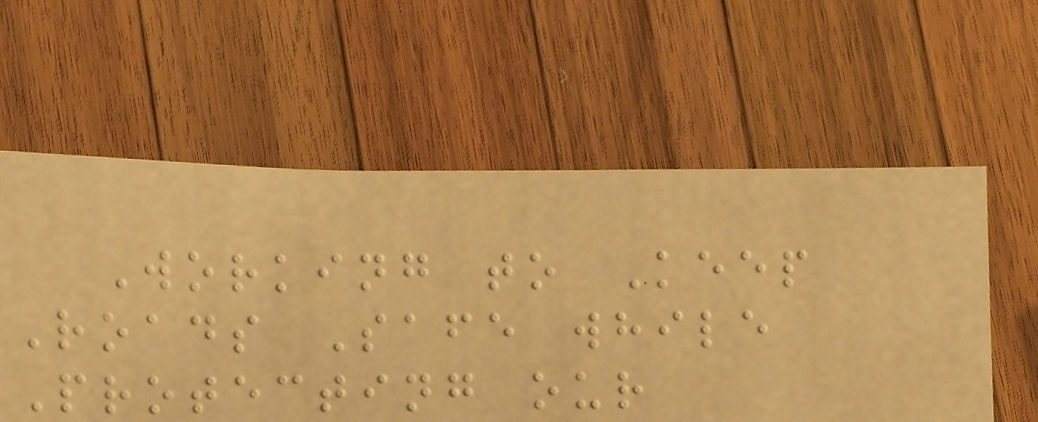Working to Keep
Roads Safe while
Protecting our
